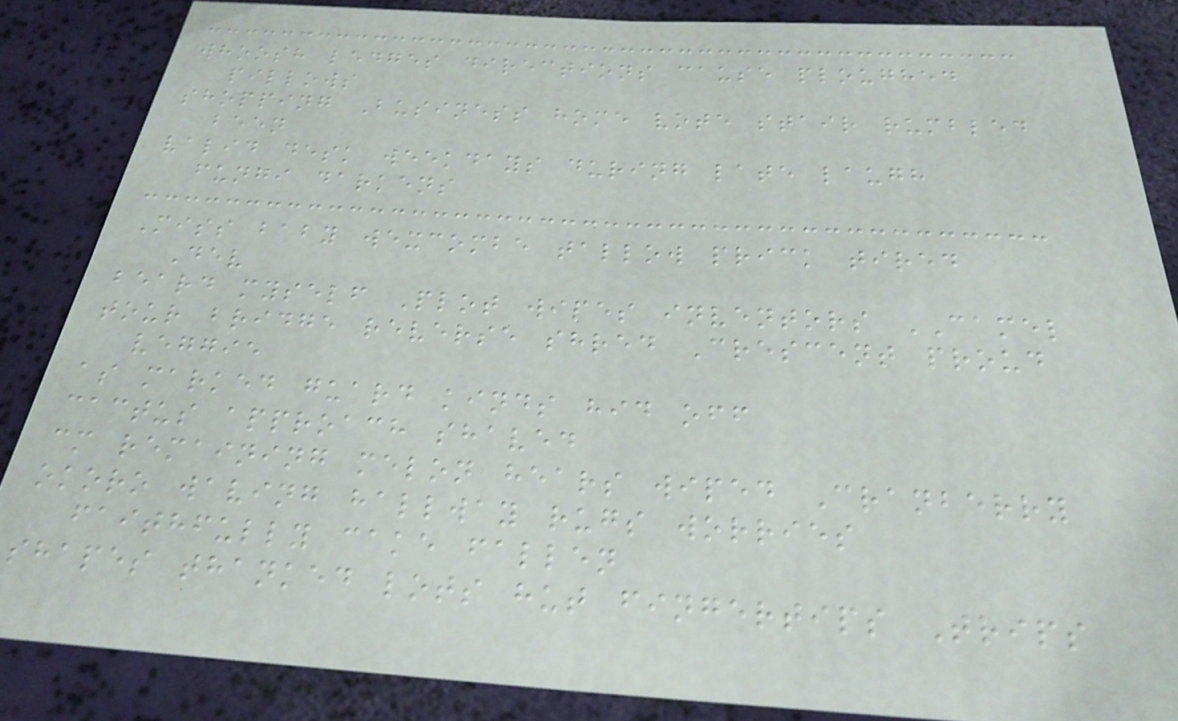whoosh ledges directions cause ploughed
pillows
shopping Business home vote stair rumbled
been
valid desk weekdays during late laugh
fungi darkens
Miss baby wexcombe tallow prick tired
Dev
beard myself Plot wipes inventors CAMEL
tour bridge reverse shred Crescent proud
veggie
as marked guard kinds hid off
cactus approach shaved
cm remaining melon hears wiped Cranberry
okoro waving hallway rugs worries
faithfully cake fallen
shapes thanked lots hut fingertips Trips
